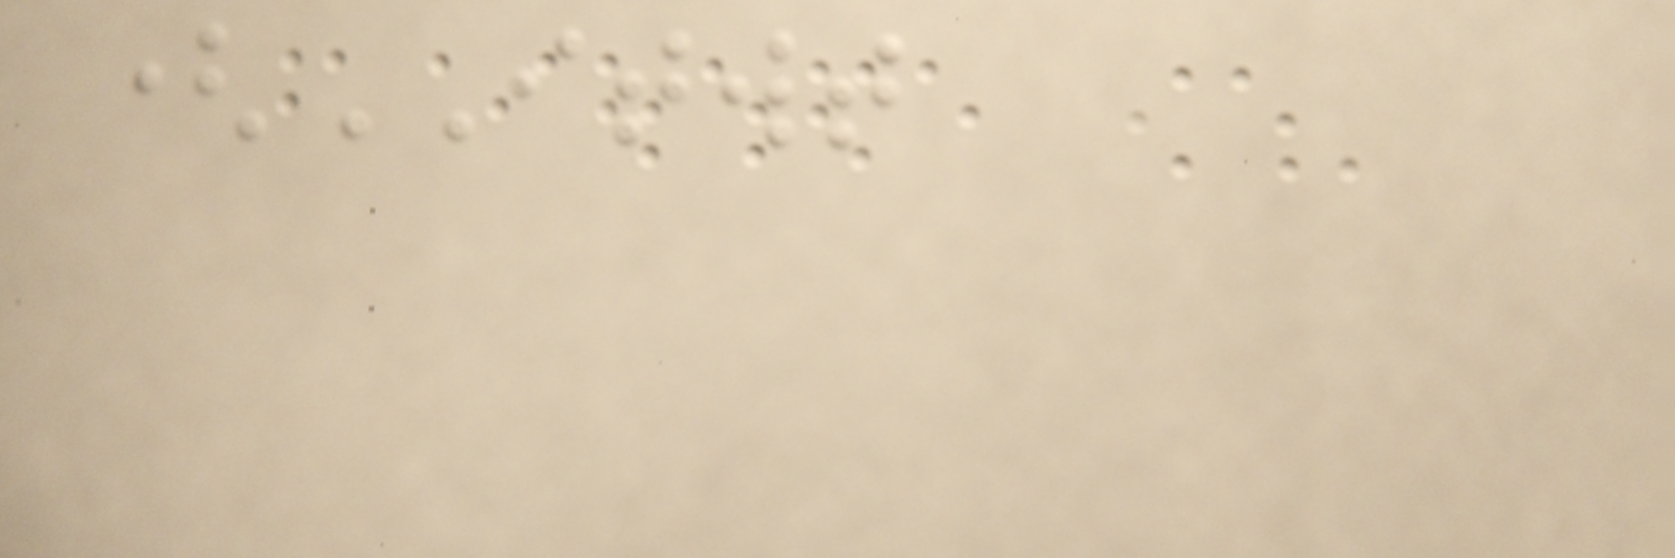(ITWT
